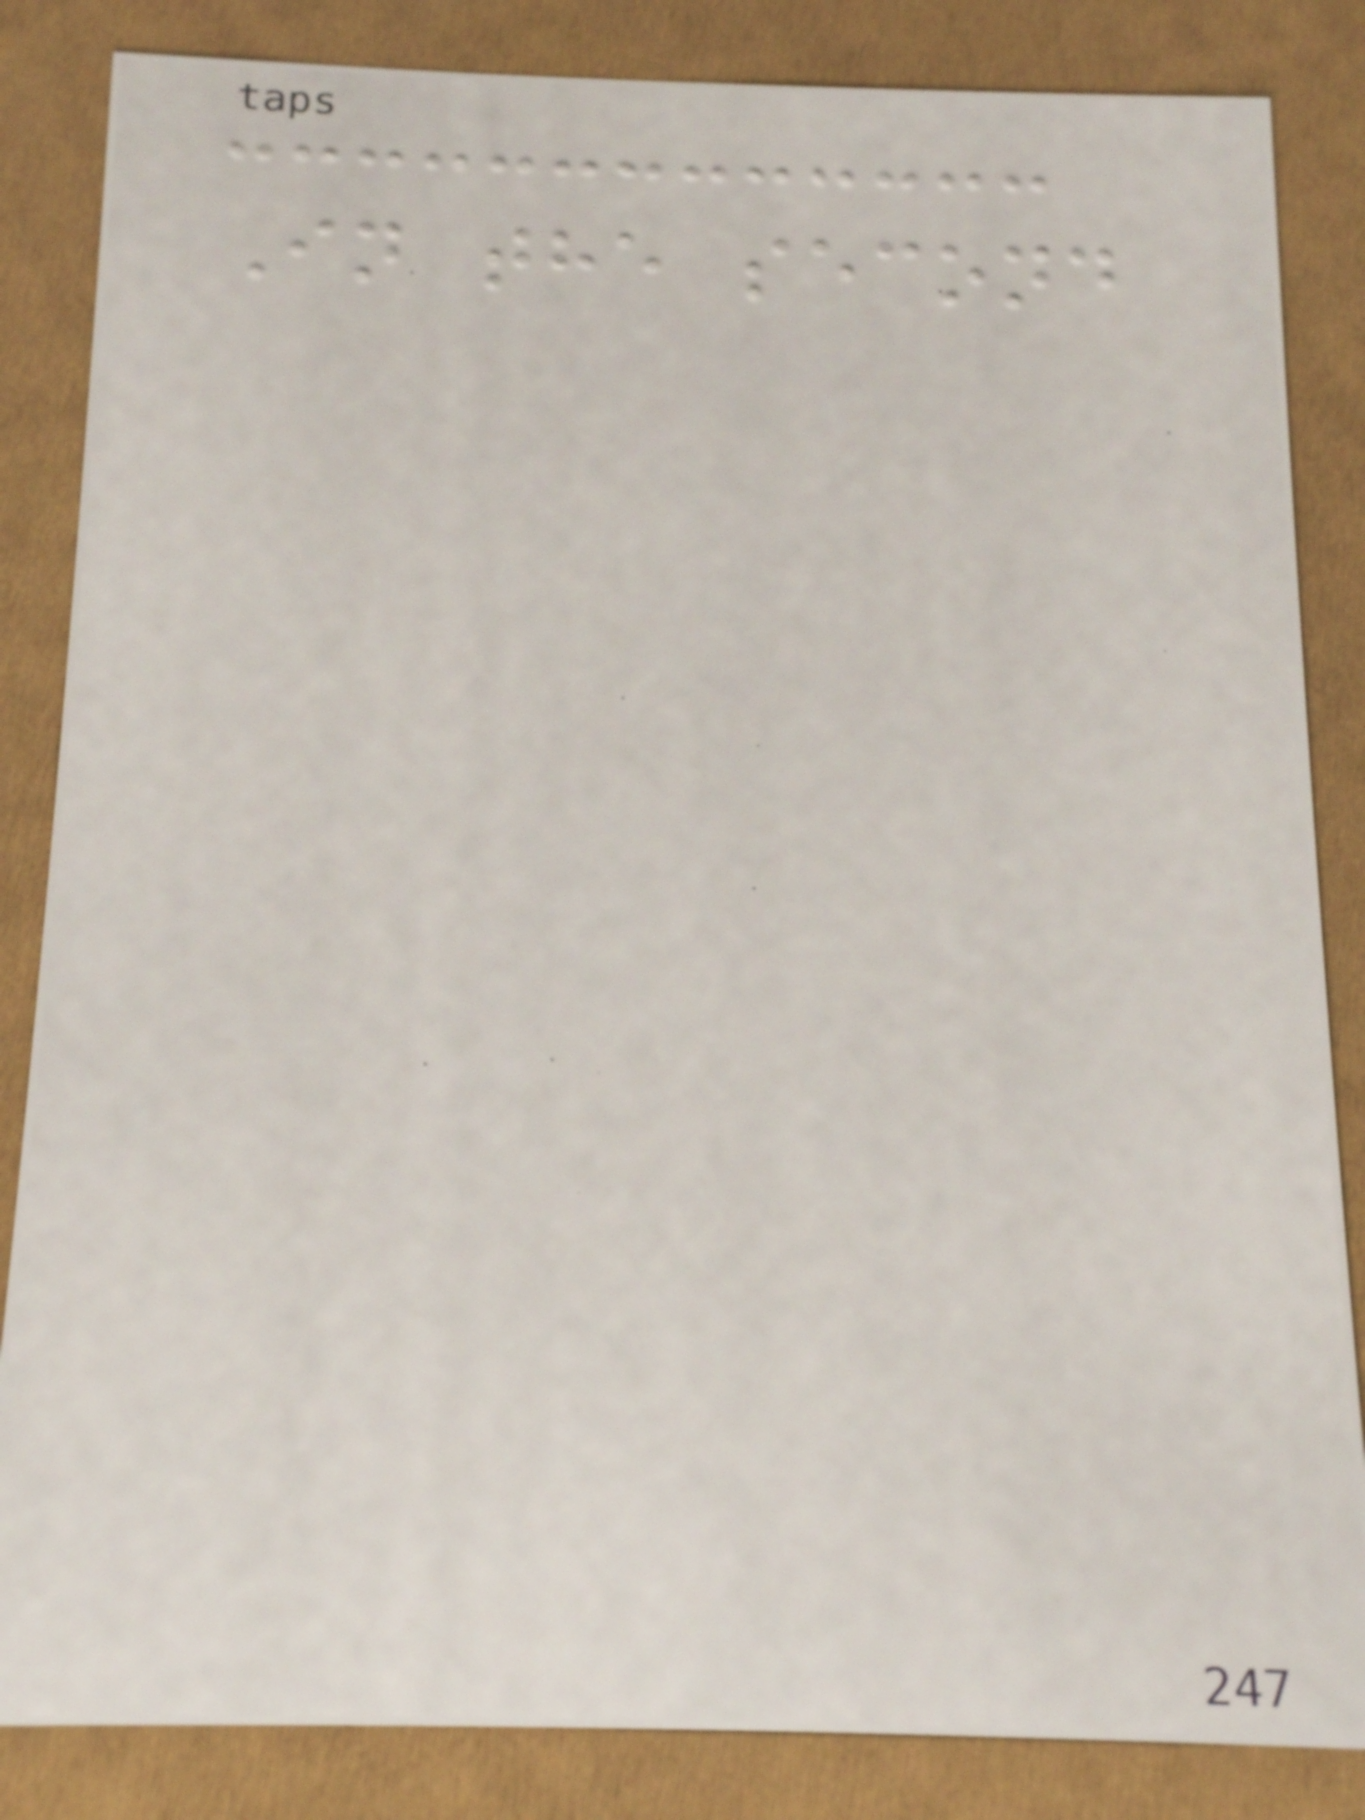In the second
